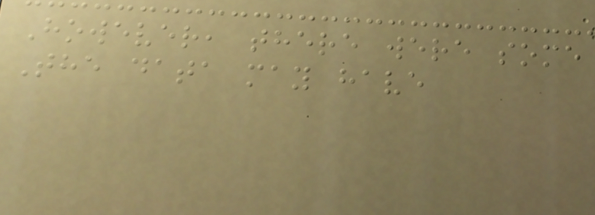However, there were some
The data may have
